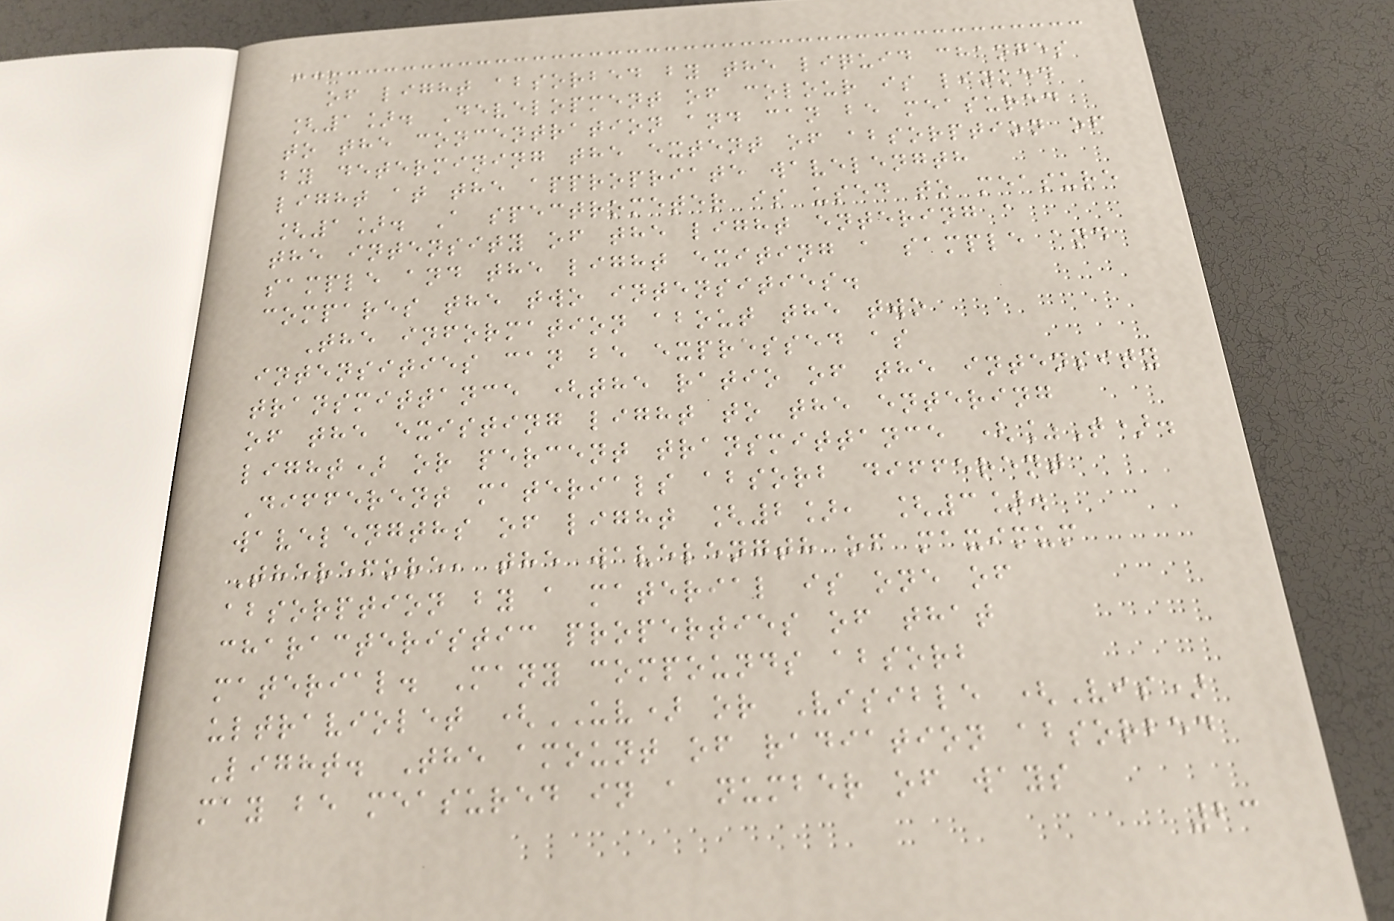of light absorbed by the liquid changes
[1]. Development of colour is linked
to the concentration and can be measured
by determining the extent of absorption of
light at the appropriate wavelength
[1]. A spectrometer is used to measure
the intensity of the light entering a
sample and the light exiting a sample and
compares the two intensities.
The information about the two
intensities can be expressed as
transmittance (the ratio of the intensity
of the existing light to the entering
light) or percent transmittance (%T).
Different materials absorb different
wavelengths of light [2], [3].
Therefore, the wavelength of maximum
absorption by a material is one of
characteristic properties of that
material. Many compounds absorb
ultraviolet (UV) or Visible (Vis)
Light. The amount of radiation absorbed
may be measured in a number of ways
23
